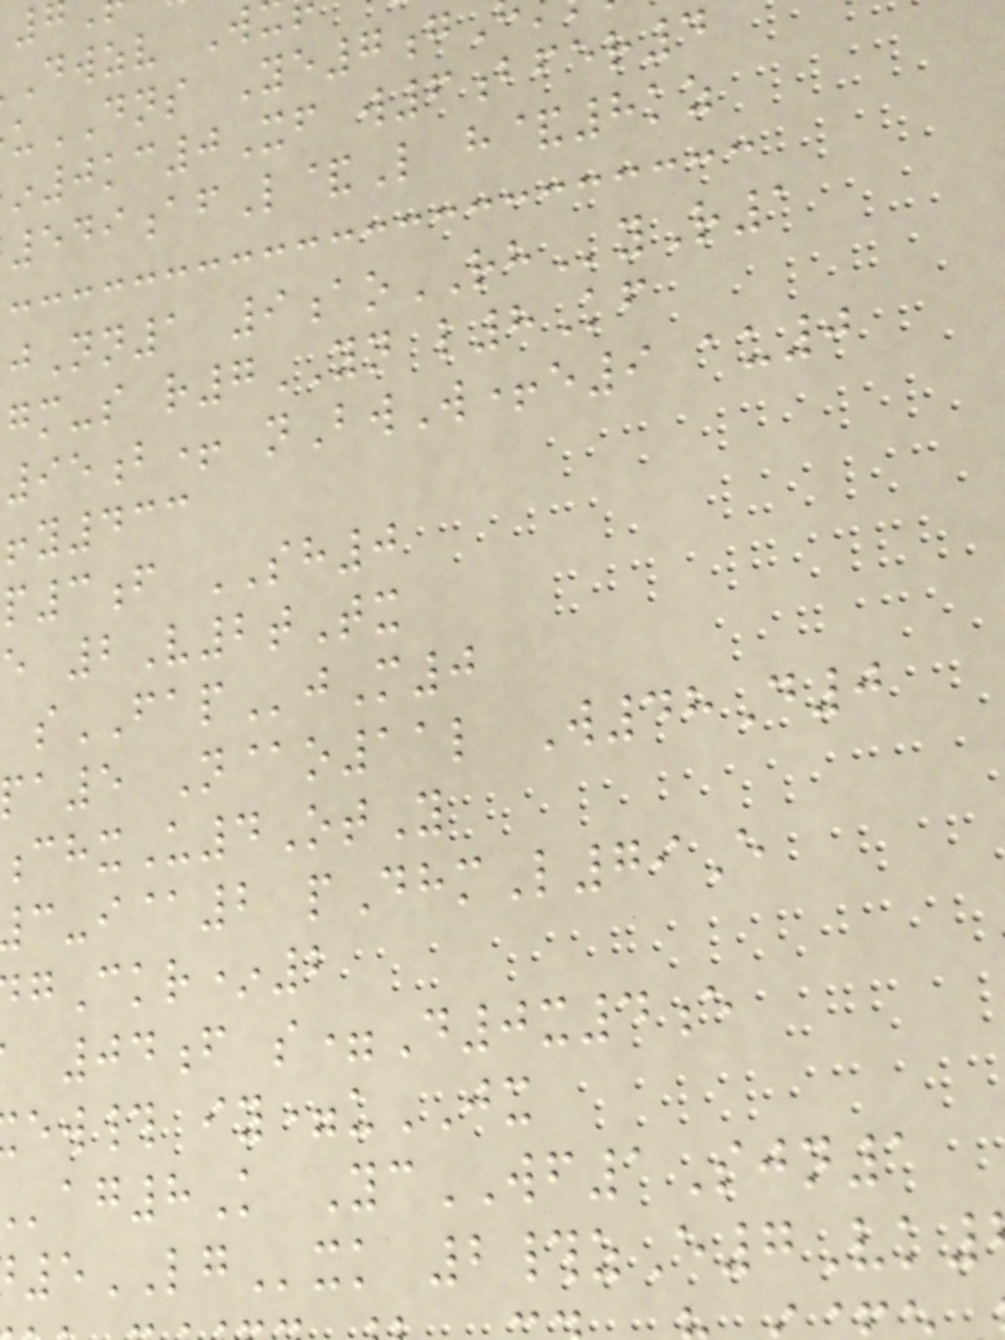Dwzv W
uDNS Ye7g
0kc0Xf w6bfer4
549afL&L h&8kz
Nn1 9aoRHyR1
gm-s r7YN l8Kf
95b+ nBwW+e9 au0
y433
p3f SH0
e 2V2tTx
sFAPjM0
pa5 N@o11l W48D0
chxU4OtY
-i@2 pDhmL79E
Ckr*2
04f s=D0x4e
ew# iy=uJX
ag8K YcWF1Sjn1
5LGxk 2#zE7Vk
